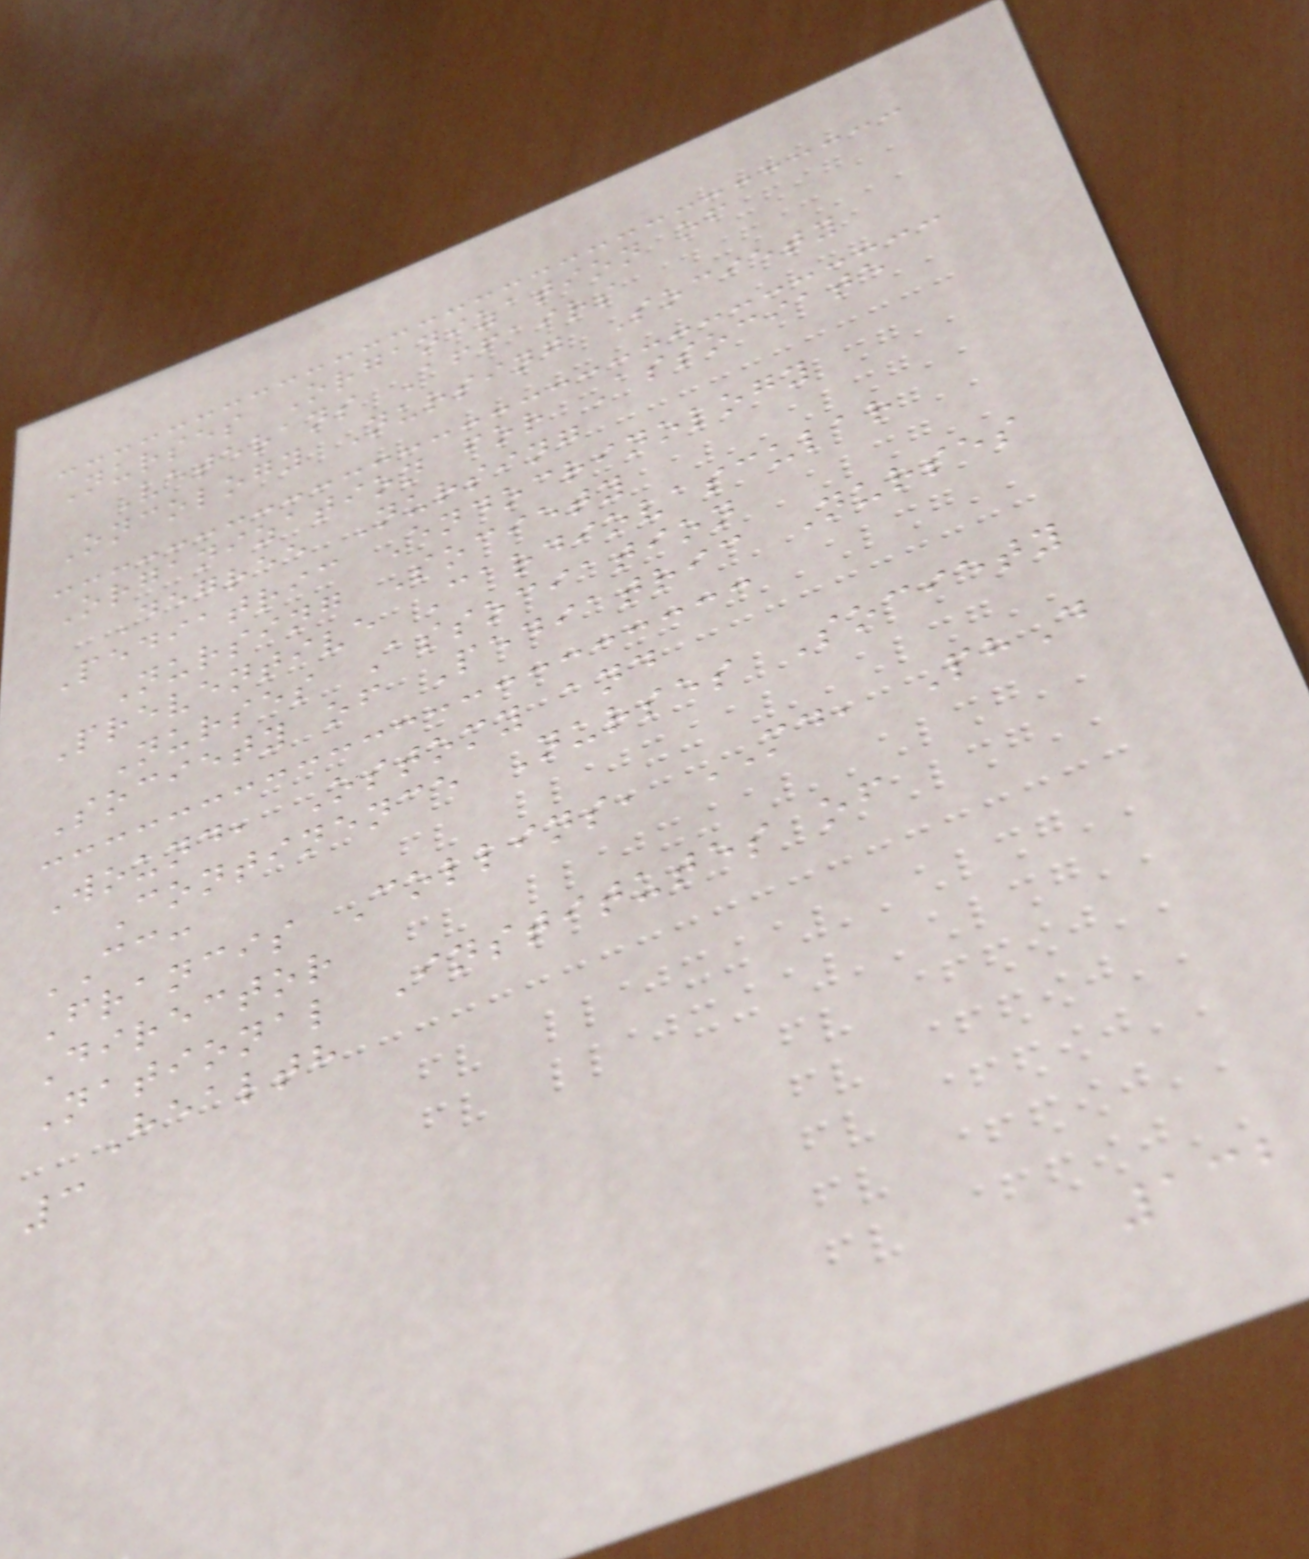Nurses Organization of
Veterans Affairs
Oncology Nursing Society
Organization for Associate
Degree Nursing
Pediatric Endocrinology
Nursing Society
Preventive Cardiovascular
Nurses Association
Society of Pediatric Nurses
Wound, Ostomy and
Continence Nurses Society
CC:
Francis Collins, MD, PhD
Director
National Institutes of
Health
3
132
